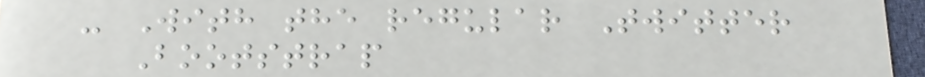- With the regular Twitter
Bootstrap
